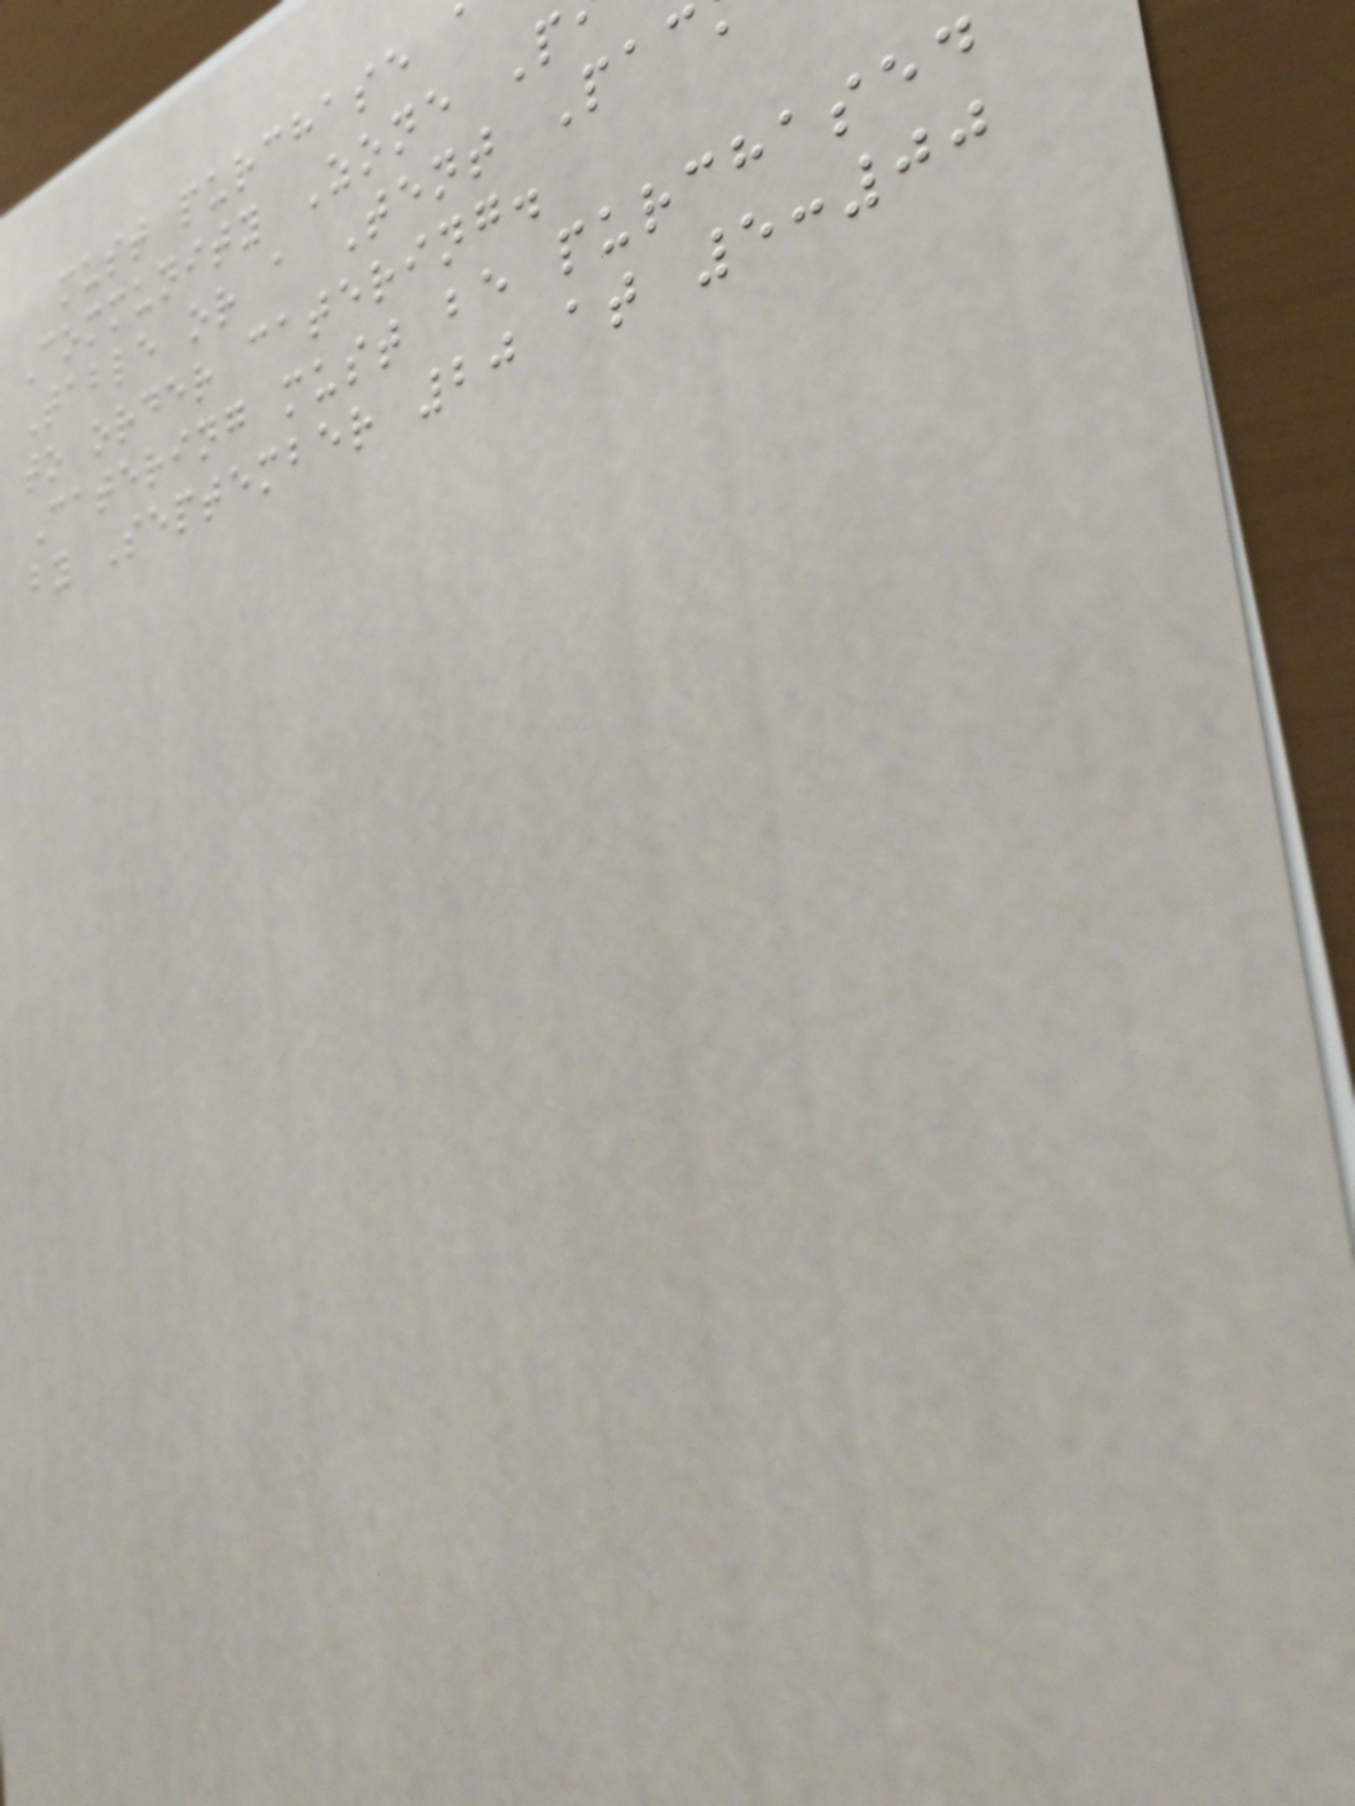must purchase
Community Zone P
Table or a Tent Pac
to order catering.
Catering must be purchased
by September 20 at 5:00
